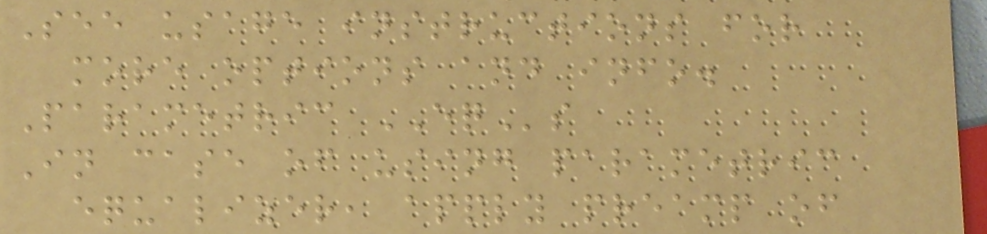See usage instructions for
more options and info.
Parametric EQs
In case of using parametric
equalizer, apply preamp of
